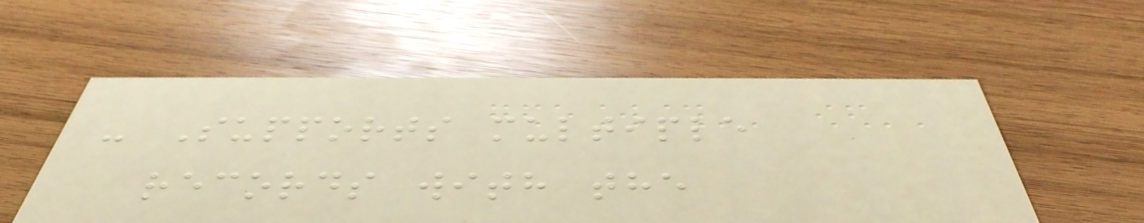- Supports multiple
records with the
